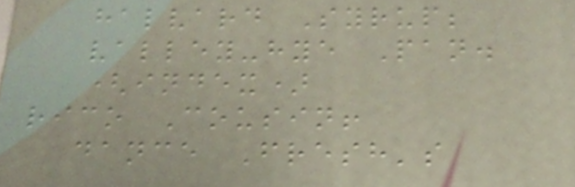halvard Syrup;
valley-hye Pan.
(index)
rico Cousin!
dance Fresh's
